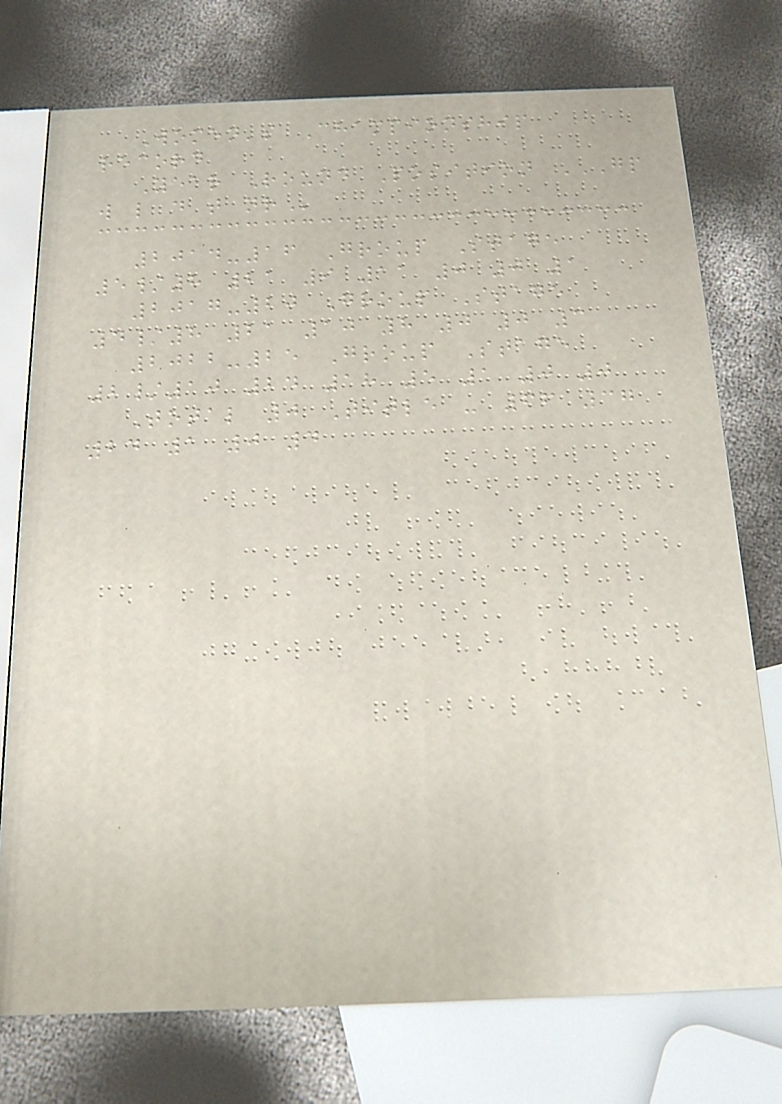Women's Championship
record
Year Round Position GP
W L D T NR
2014-16 Group Stage
5/8 21 9 11 0 0 1
2017-20 Group Stage
4/8 21 10 8 0 0 3
2022-25 Group Stage
2/10 24 18 5 1 0 0
Total 0 Title - 66 37
24 1 0 4
